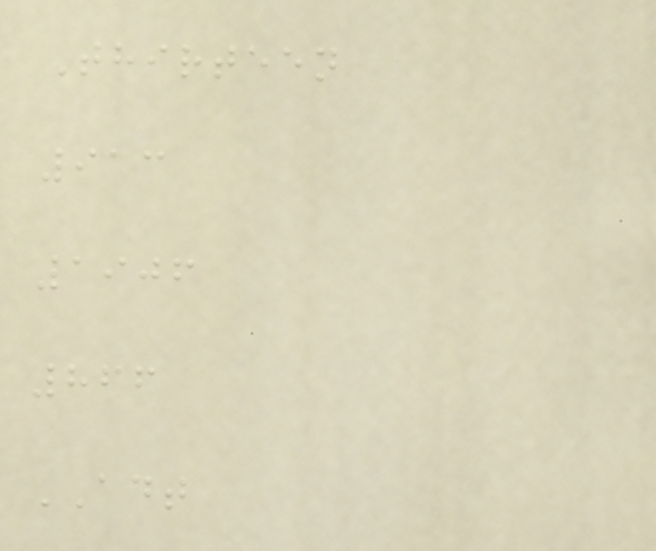Thirteen
913
1906
866
ADT
